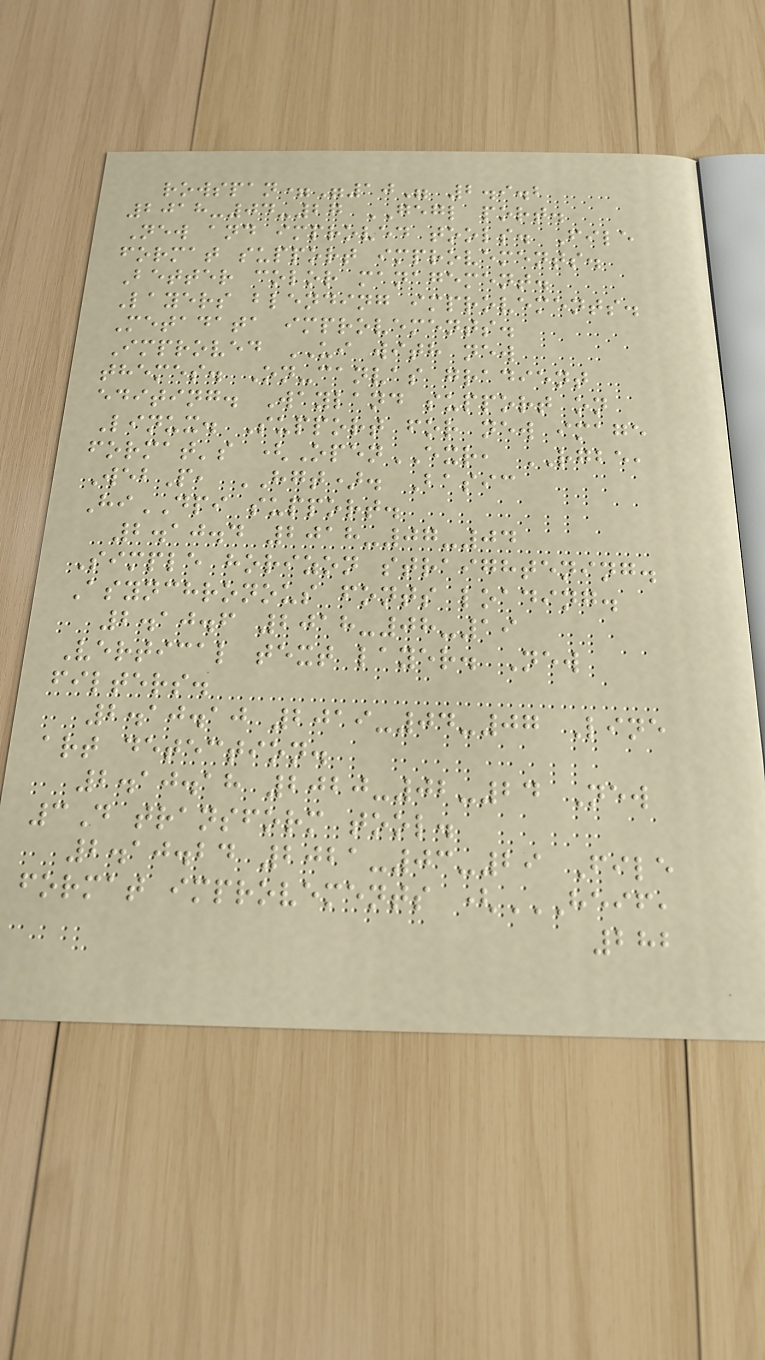rowspan="10" 2.9.2
2018-04-27 GEGL port.
New and improved tools. File
format support improvements.
Better color management.
Layers blending improvements.
Metadata improvements.
Improved UI with new
themes. On-canvas gradient
editing. Wayland support on
Linux. Support for new image
format's (OpenEXR, RGBE,
WebP, HGT). Basic
HiDPI support.
2.10.4 2018-07-04
Simple horizon straightening.
Asynchronous fonts loading.
2.10.6 2018-08-19
Vertical text layer. New
filters.
2.10.10 2019-04-07 Line
art detection.
2.10.18 2020-02-24 New
3D transform tool.
2.10.24 2021-03-29 File
format improvements (HEIF,
282
